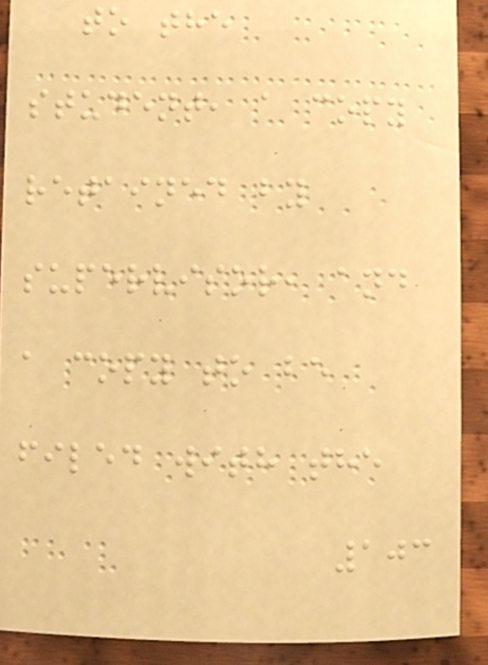to the
student, a copy
retained by
supervisor, and
a copy to be
filed with the
103
